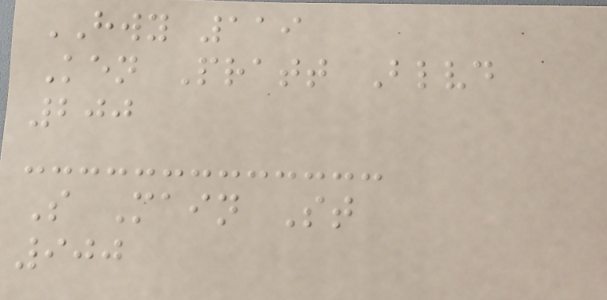HWY 119
Ken Pratt Blvd
200
S Main St
900
